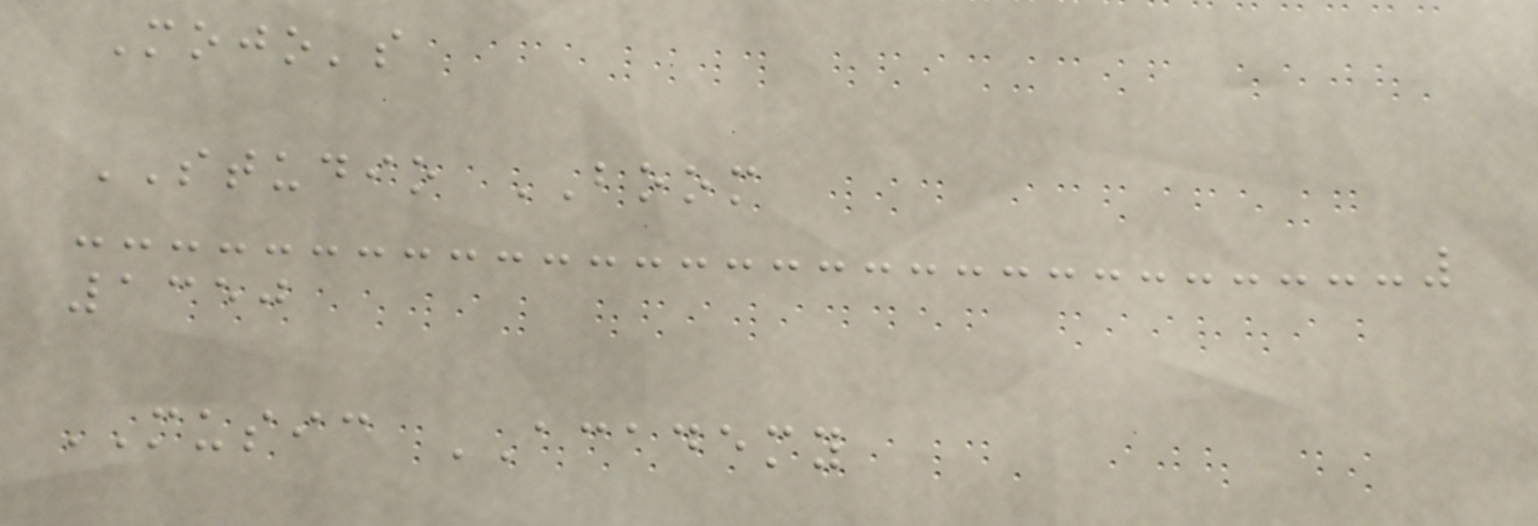Mojo's
STUDIO BOOM
1350
MUSIC ACADEMY
